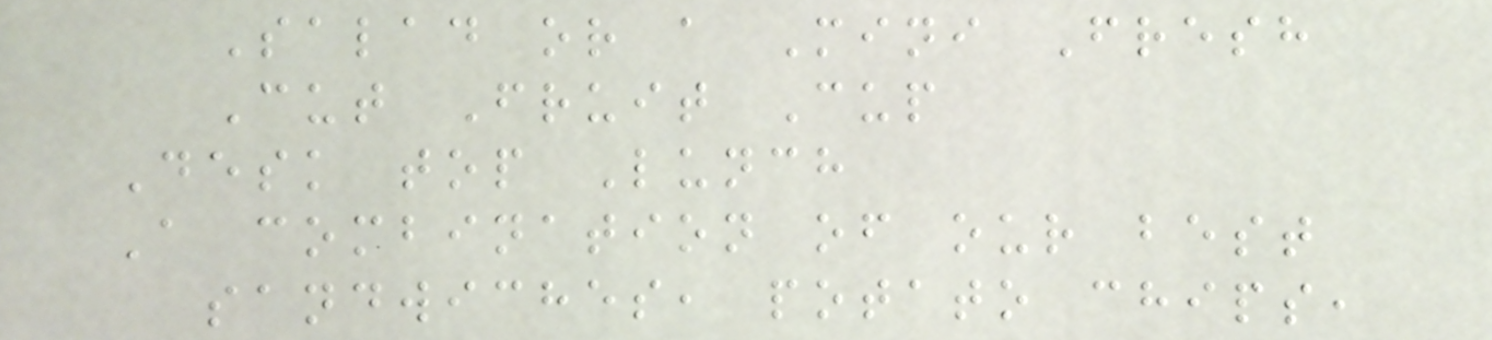Salad or a Mini Fresh
Cut Fruit Cup
Desk top Lunch
A combination of our best
sandwiches, potato chips,
